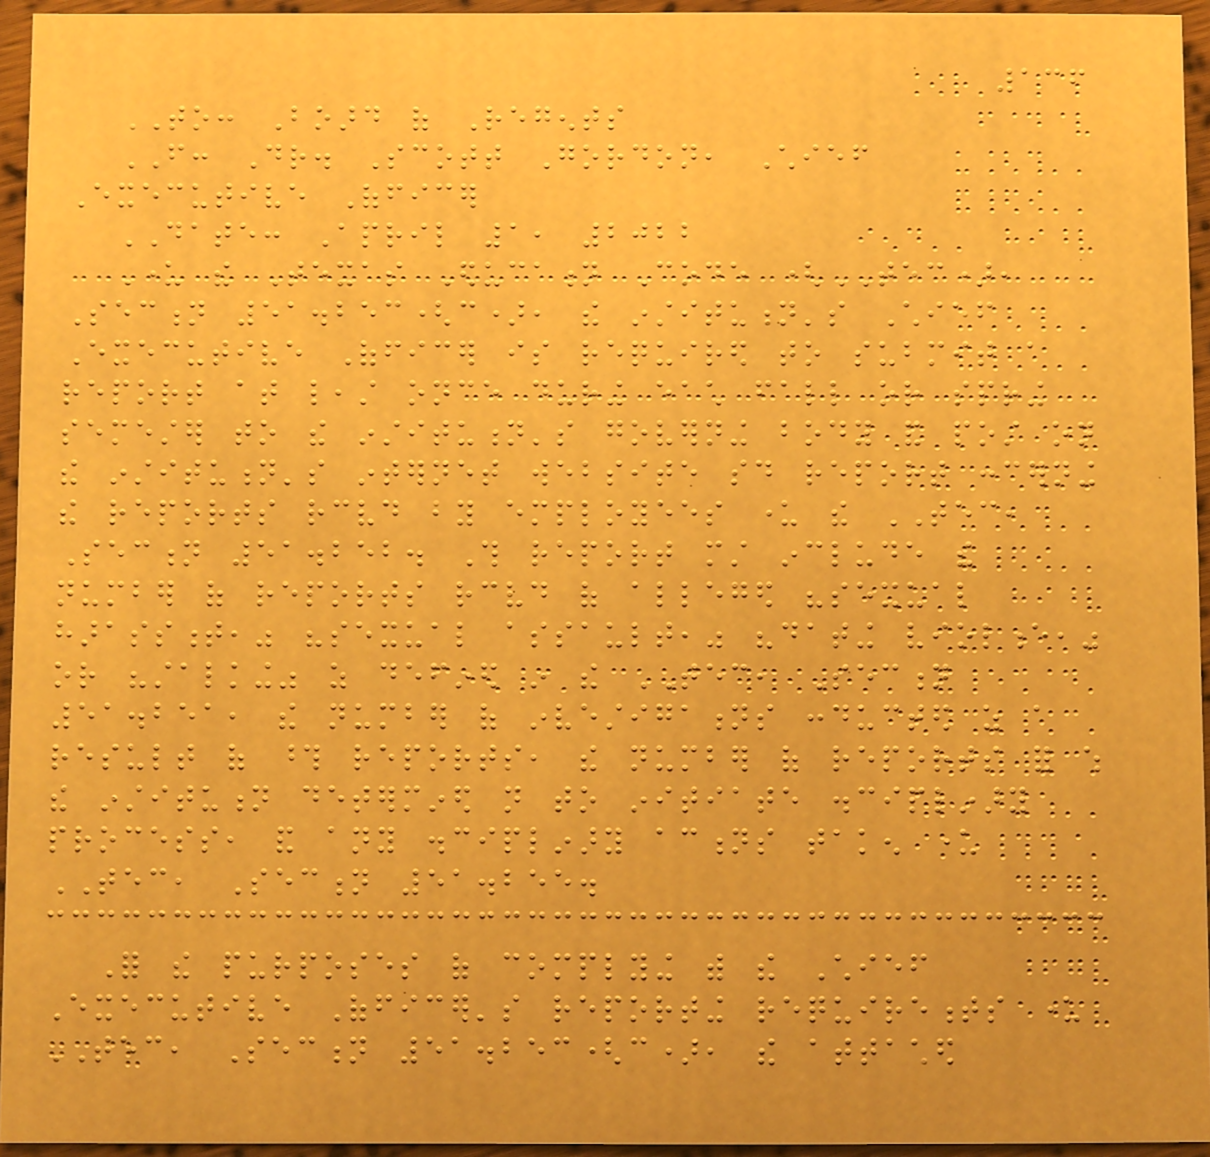136
TO: Board of Regents
FROM: Dr. Scott Gordon, Chief
Executive Officer
DATE: April 1, 2022
Under the Texas Education Code (TEC),
Section 51.253(c), the institution's Chief
Executive Officer is required to submit a
report at least once during each fall or spring
semester to the institution's governing body and post on
the institution's internet website said report concerning
the reports received by employees under the TEC,
Section 51.252. This report must include the
number of reports received of alleged "sexual
harassment," "sexual assault," "dating violence,"
or "stalking" as defined in the TEC, Section
51.251, the number of investigations conducted as a
result of those reports, the number of reports for which
the institution determined not to initiate disciplinary
process, and any disciplinary actions taken under
TEC, Section 51.255.
For the purposes of complying with the Chief
Executive Officer's reporting requirements under
TEC, Section 51.253(c), the attached
